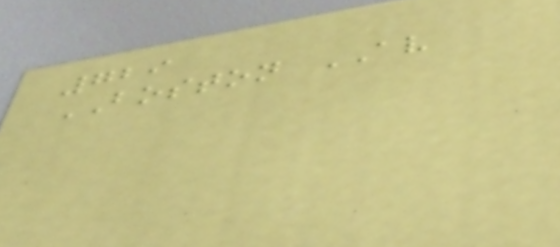729
BOSTON AV
